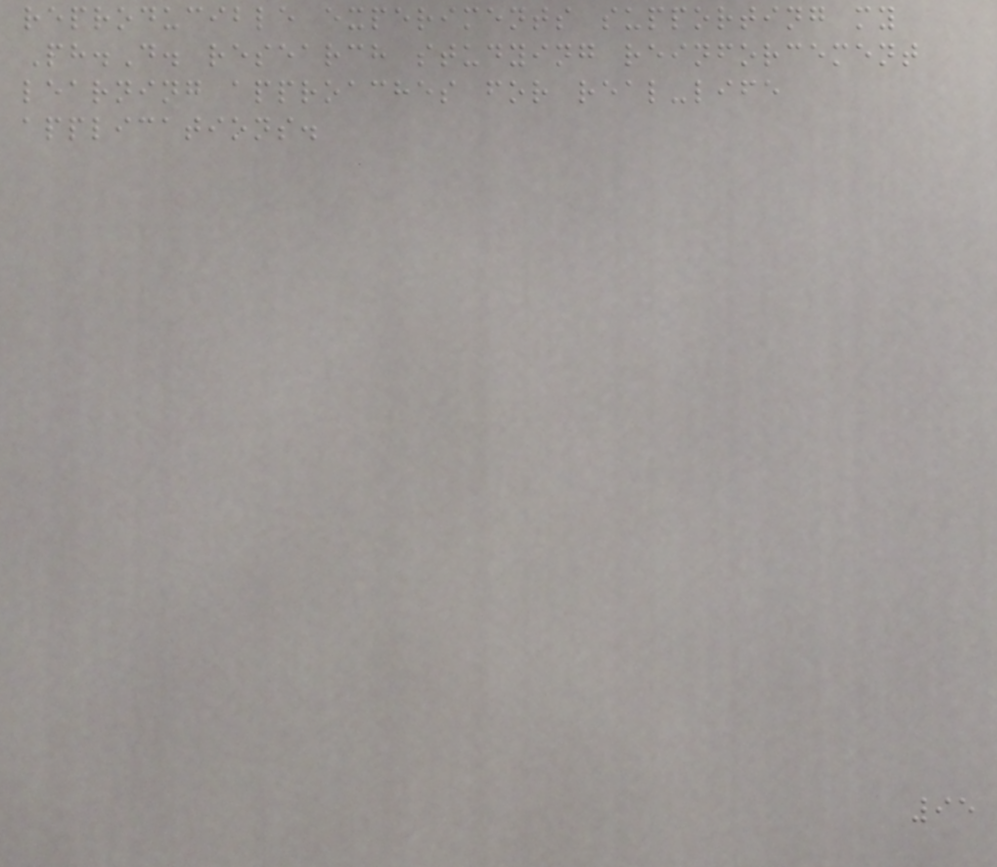reproducible experiments supporting my
Ph.D. research studying reinforcement
learning approaches for real-life
applications.
95
